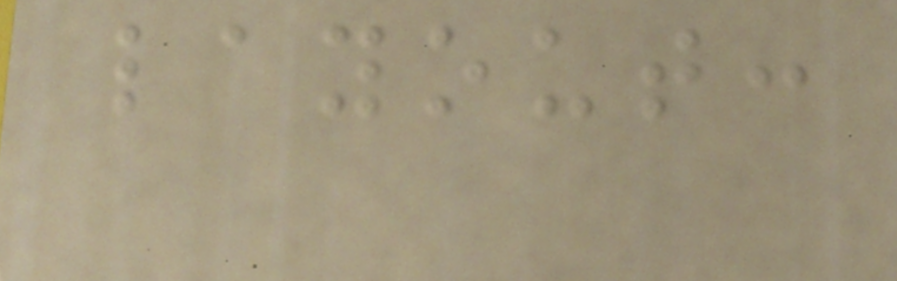layout:
